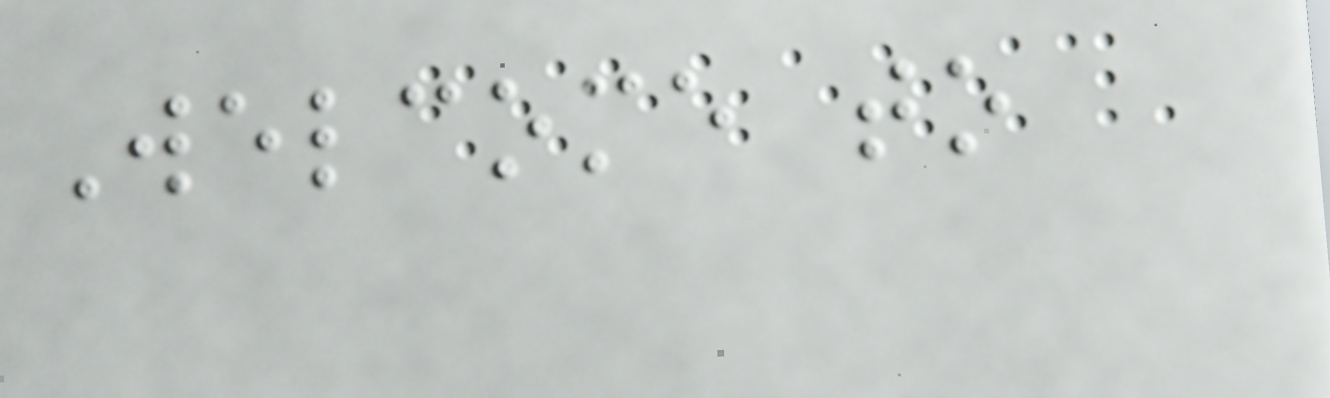Welcome to
